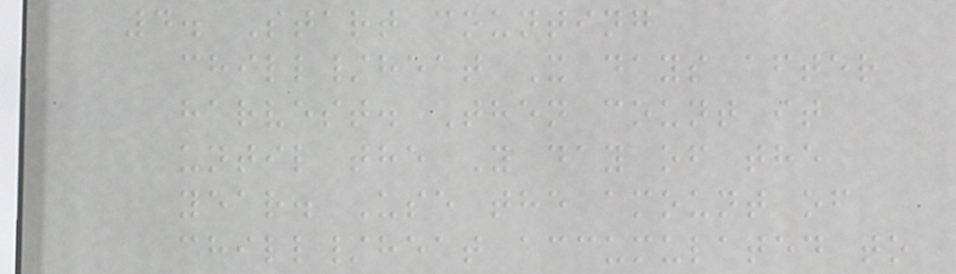4. Start counting
chill/heat X days after
harvest. Then count it
until the Y day of the
year. Use the amount of
chill/heat accumulated to
